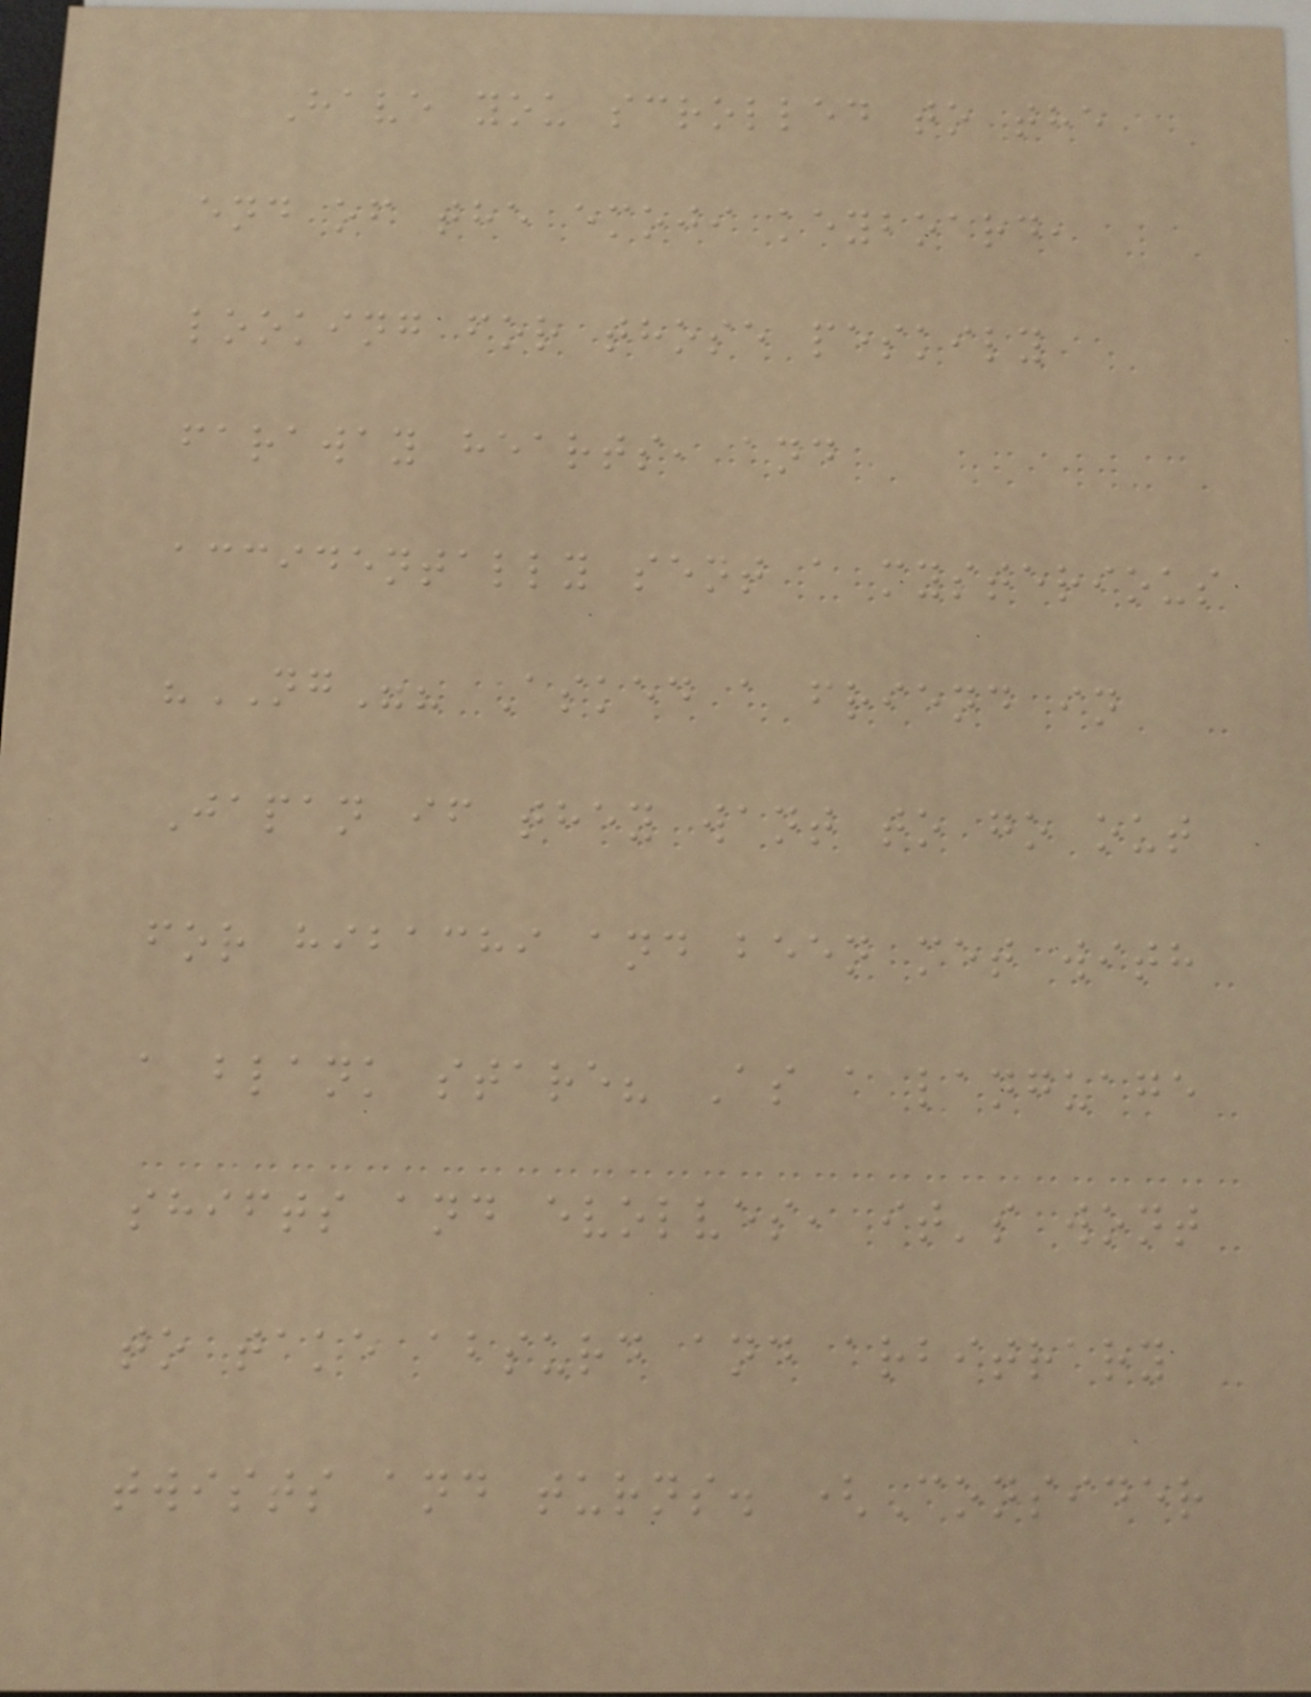Have you scrolled to the
end of the emoji keyboard,
looking for those peskily
faraway hearts, and
accidentally sent a mysterious
"NG"? Asked a friend in
Japan if they want to go out
for hibachi and been met with
a blank stare? As a language
shifts and evolves, it's wont
to take absurd and arbitrary
twists and turns. (Consider
